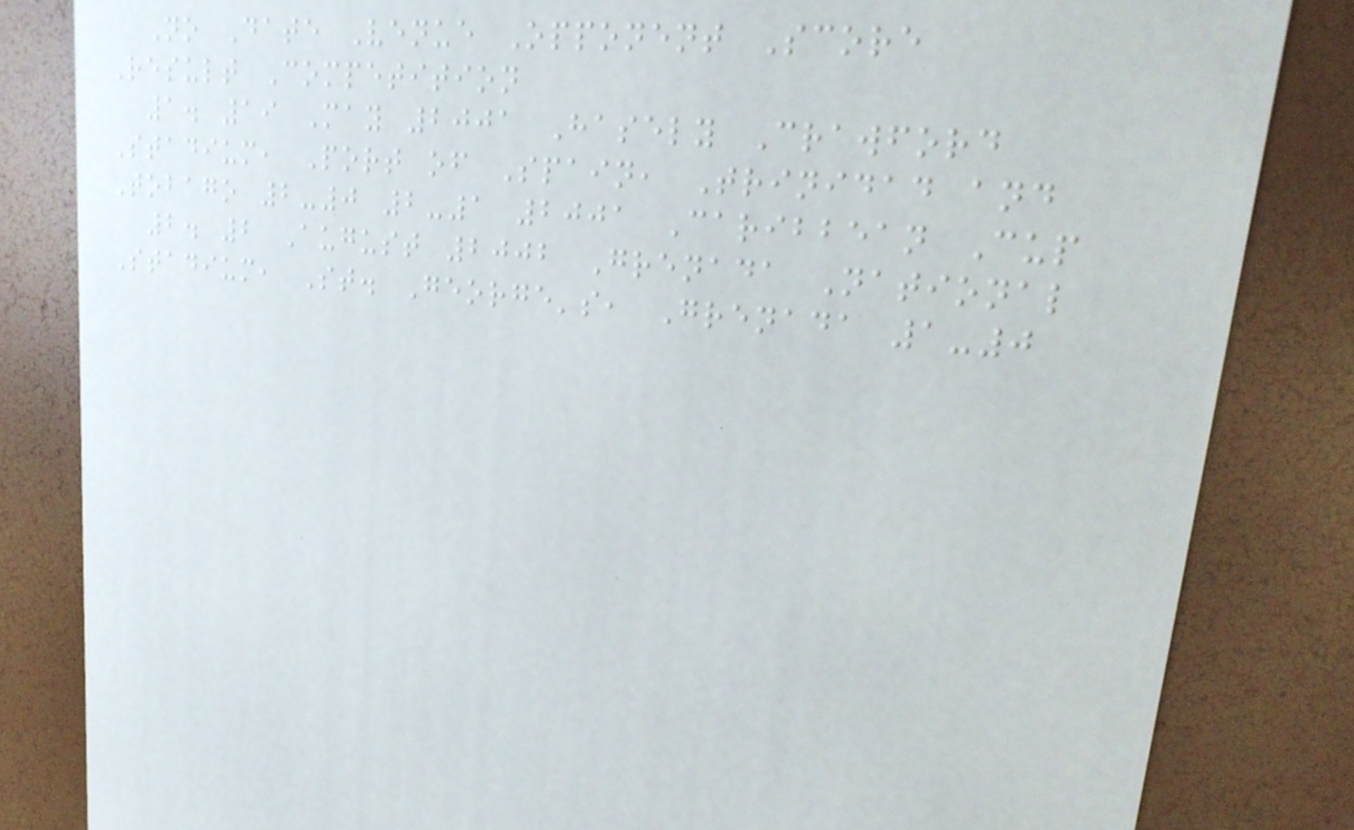No Date Venue Opponent Score
Result Competition
1. 19 May 2001 Hasely Crawford
Stadium, Port of Spain, Trinidad and
Tobago 2-0 2-1 2001 Caribbean Cup
2. 2 August 2002 Grenada National
Stadium, St. George's, Grenada 1-0
